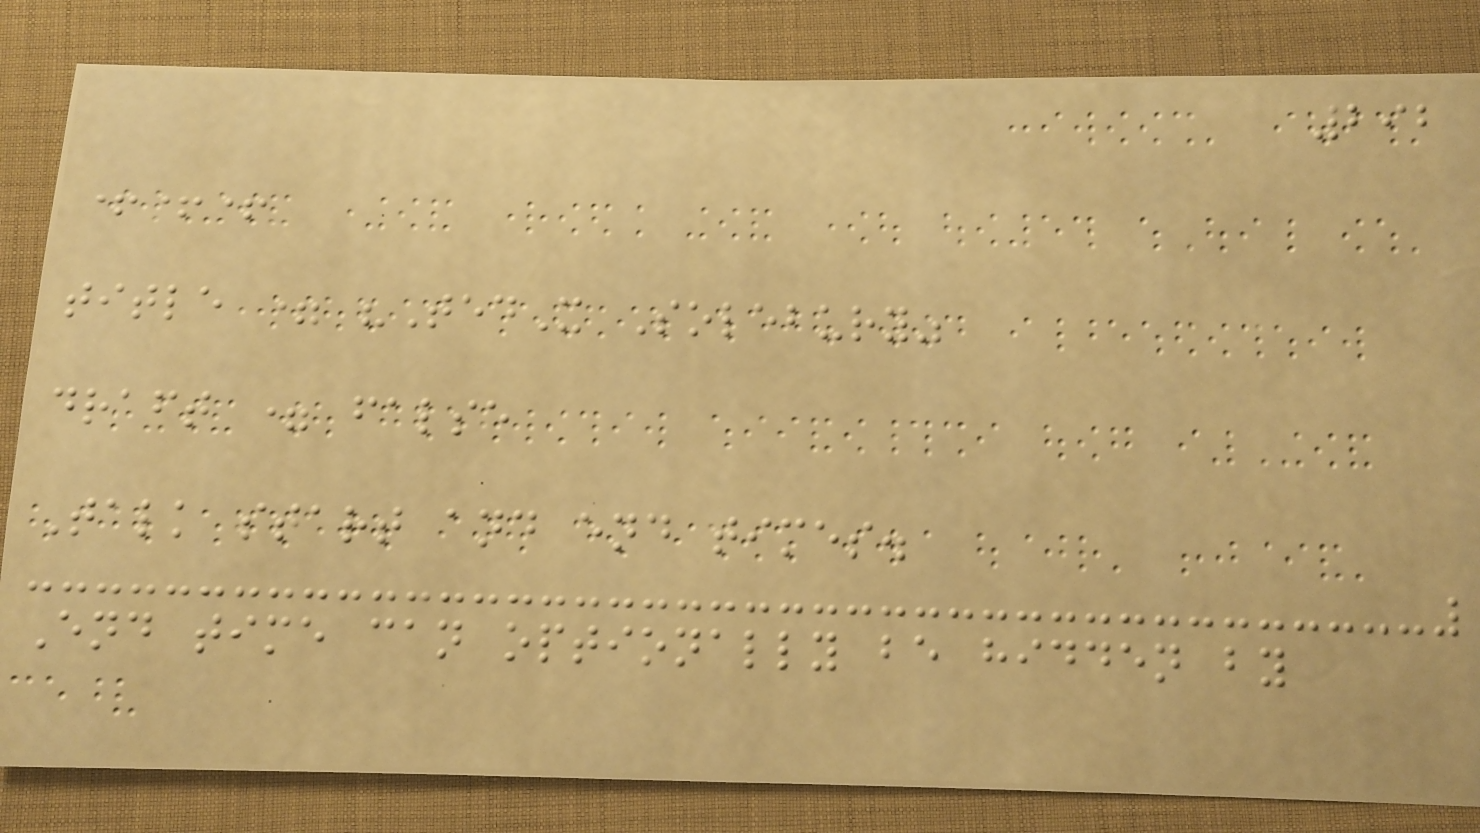292
+++
title = "TedX Solebury"
draft = false
Talk start and end times.
End time can optionally be hidden by
